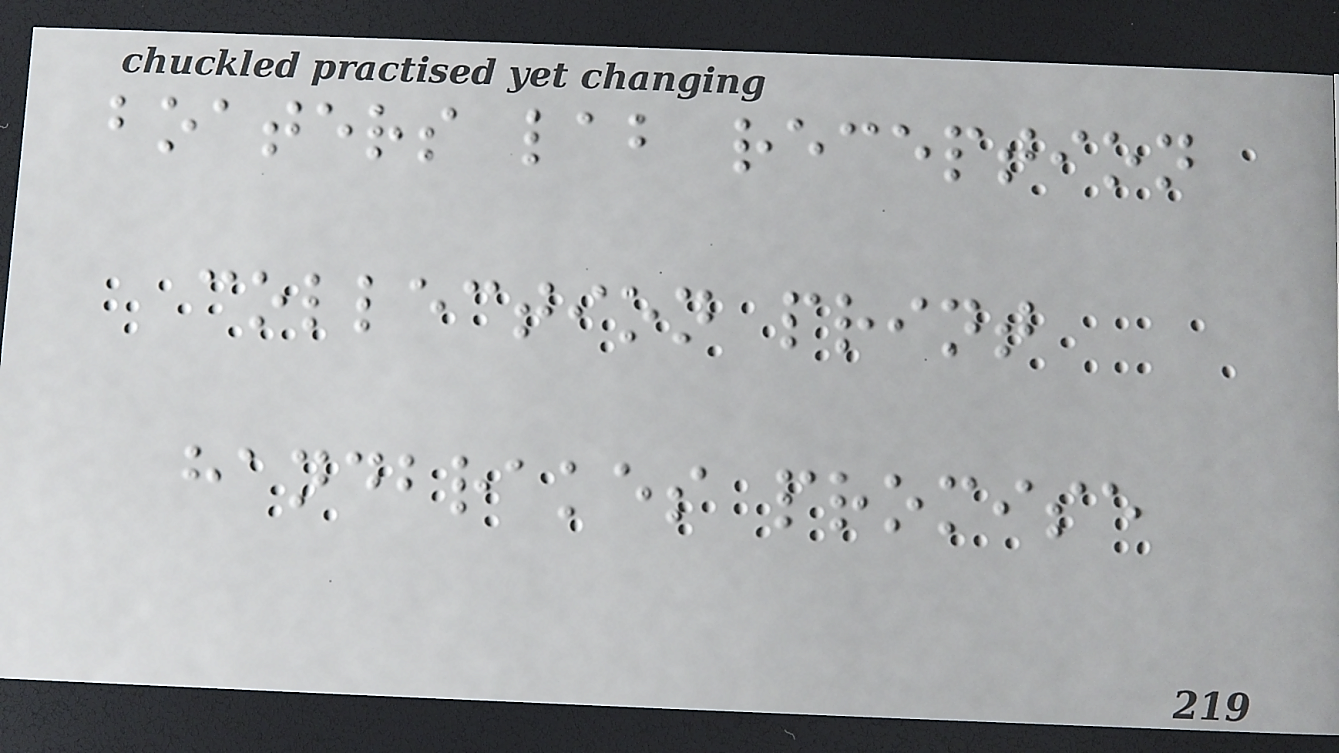boaters lab reception
collection print
handbrakes promise
